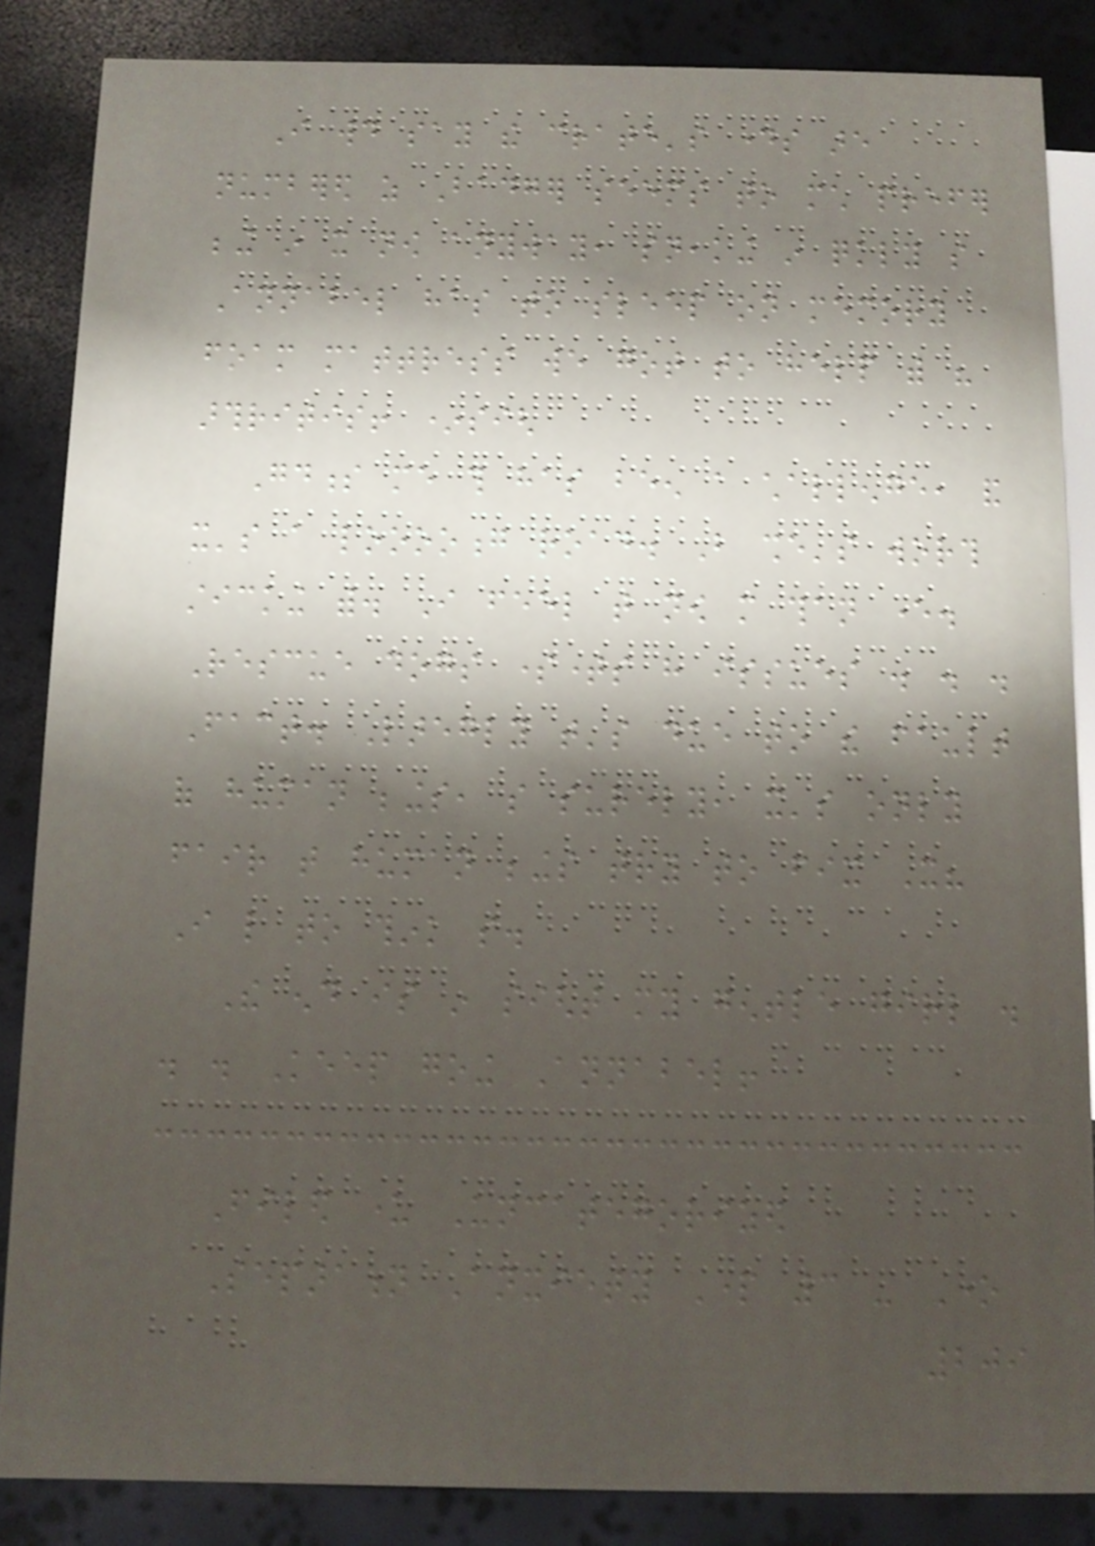I would say the crate's days are
numbered as Badger seems to much prefer
being in it now anyway, sneaking in quickly so
Annabel has to sleep on memory
foam mattress we got to help with his
arthritis! *sigh
Goodness me this has been a challenge, and
it's a looooong road. But she's worth
sticking with. I feel that now more than ever.
Rescue dogs sometimes have issues . . .
Fact. Laregly that's due to the fault
of human beings, so surely, it's only
fair that human beings try to fix It?
I like to think so.
The end is in sight my gentle girl .
. . Keep going Annabel!
Filed under Uncategorized
Separation Anxiety Part 3 - One
209
